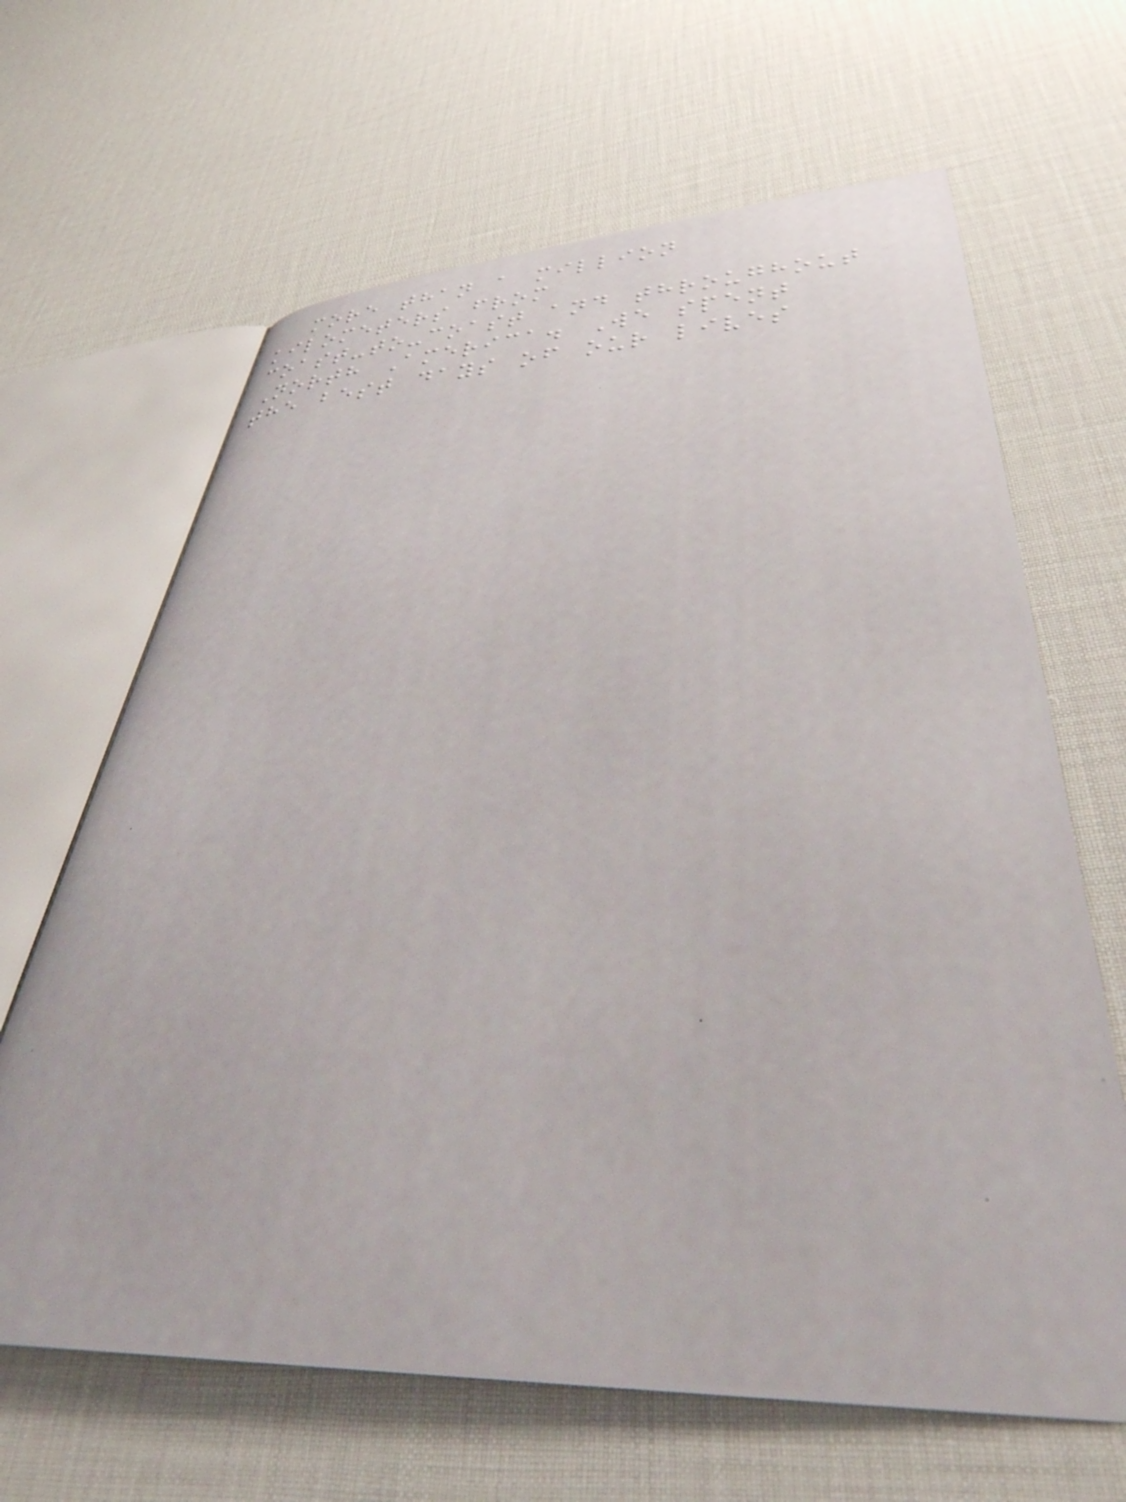more than a million
kilometers from
coast-to-coast and throughout
North America. We spent
the best days of our lives
